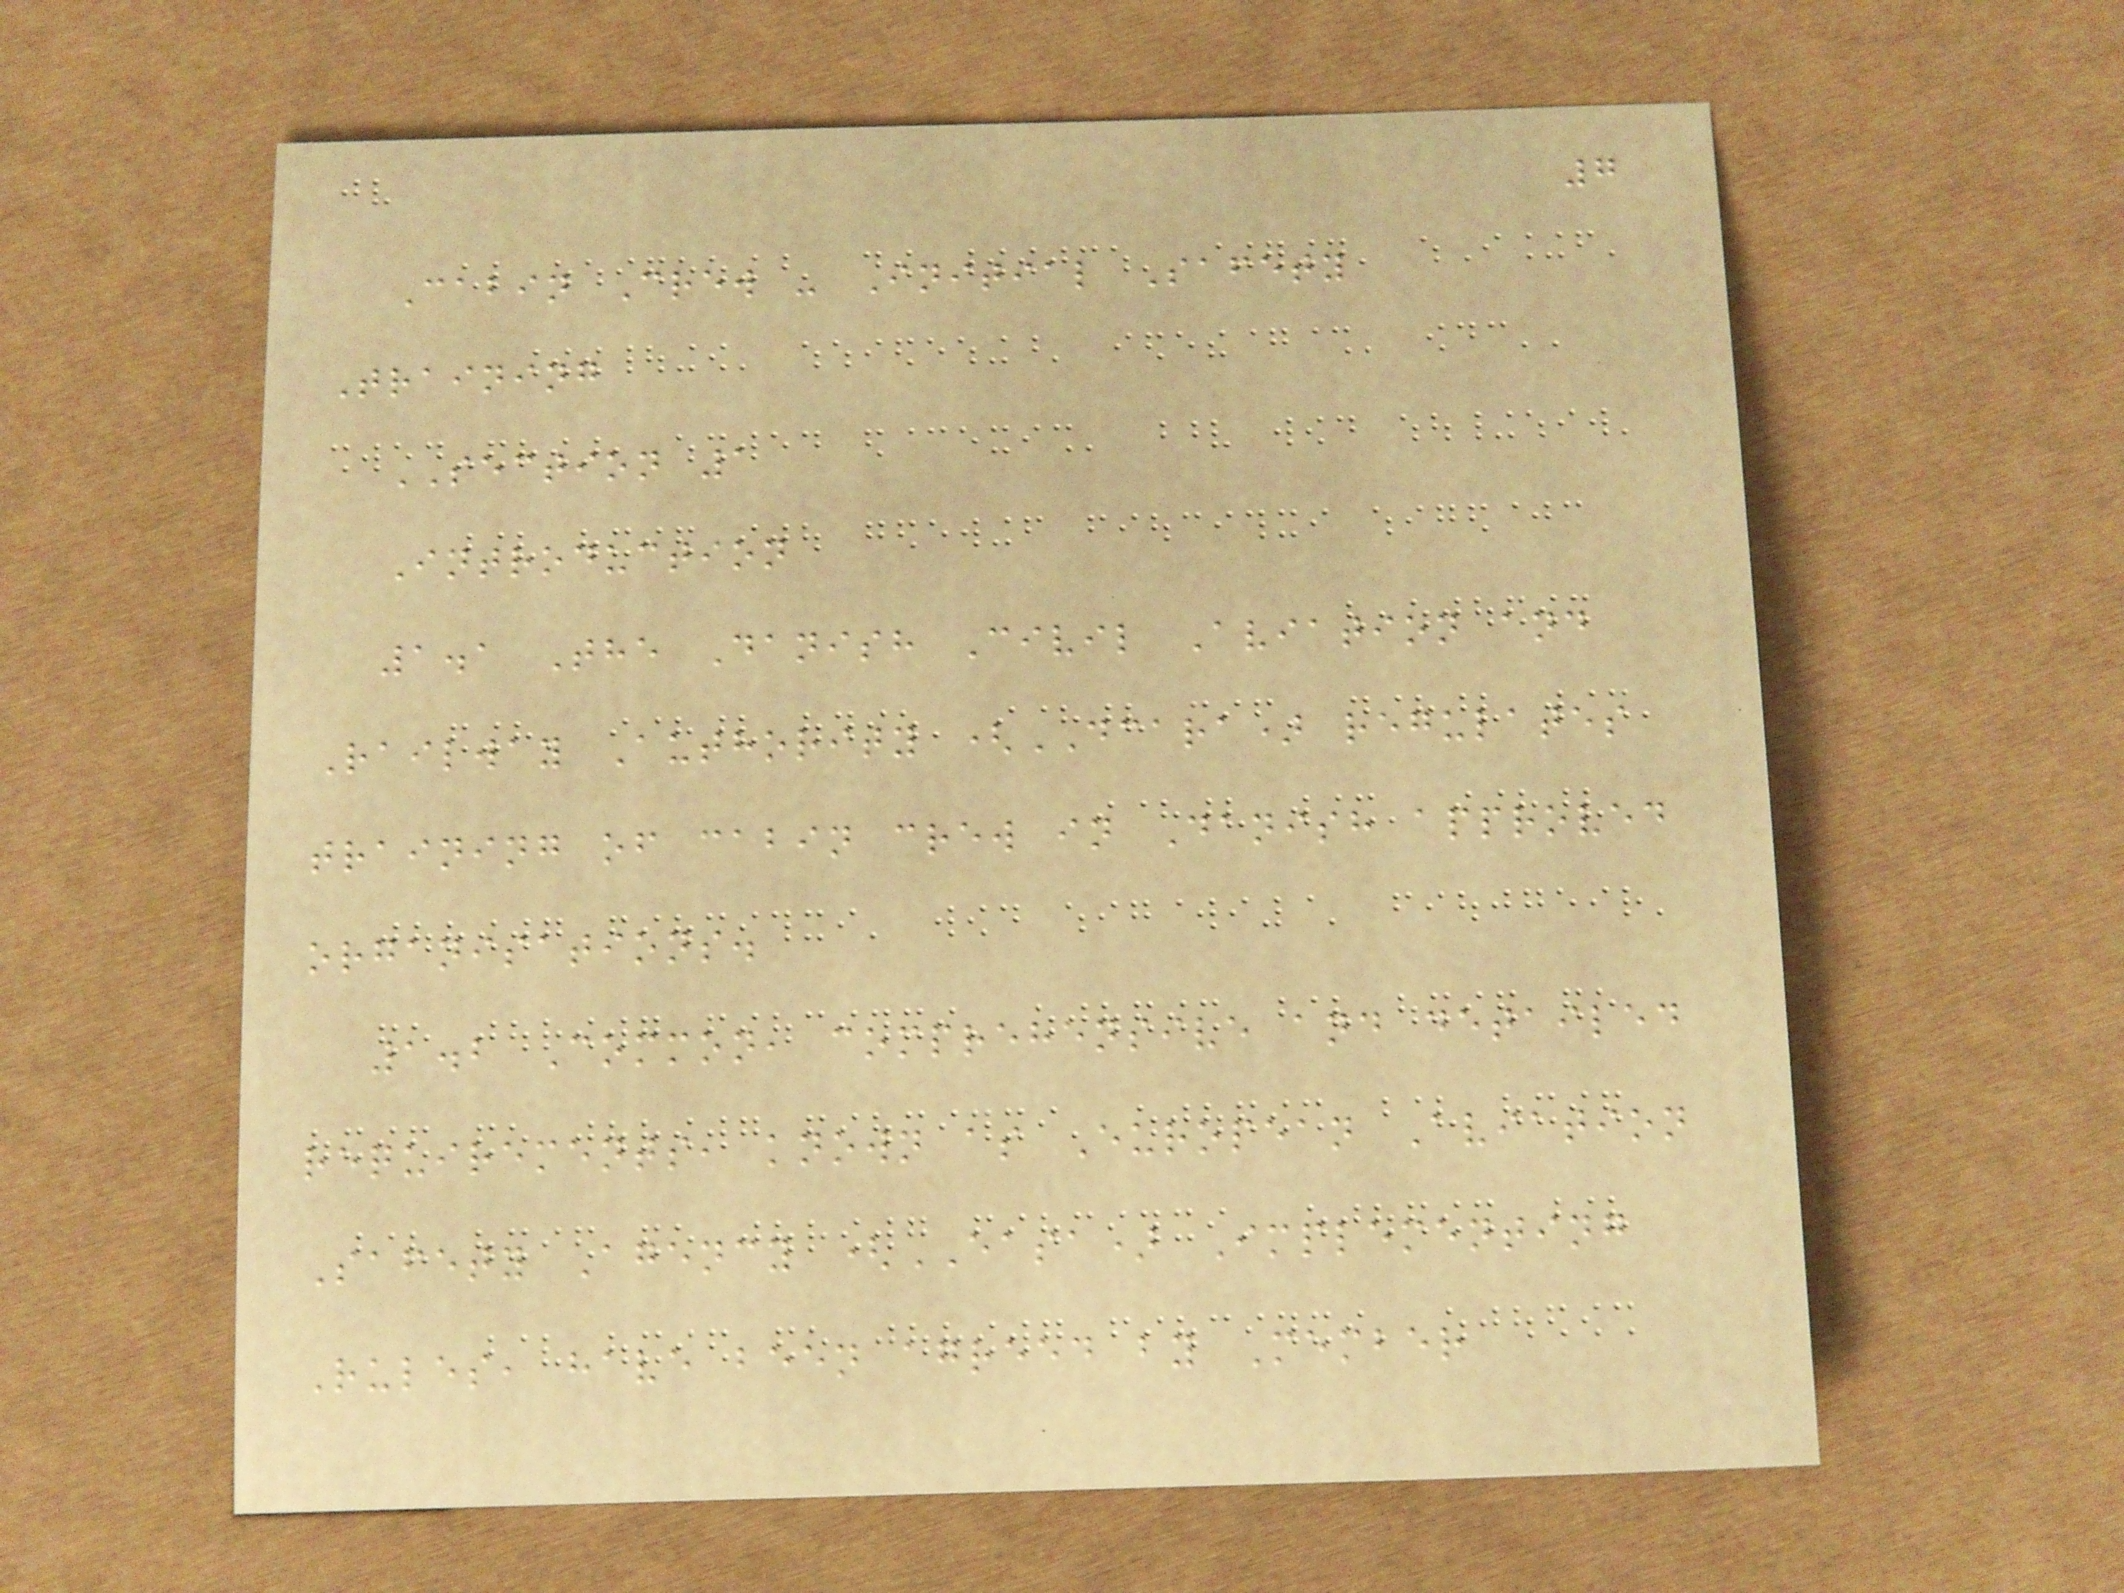7
Cabin Crew - Initial Safety
Training
SECTION 1
Introduction
1.1 The Danish Civil Aviation and
Railway Authority (DCARA) regulates
training of cabin crew in Danish approved
organisations.
1.2 Common, comprehensive and detailed
requirements, known as European Aviation
Safety Agency (EASA) Implementing
Rules, have been agreed by Member
